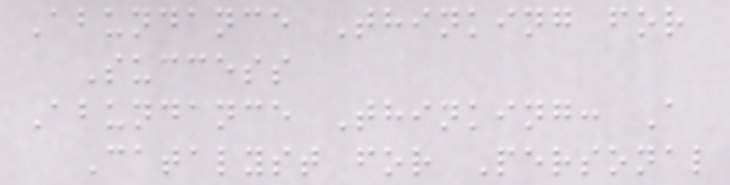Abundance Thinking for
Success
Abundance Thinking: A
Catalyst for Personal
